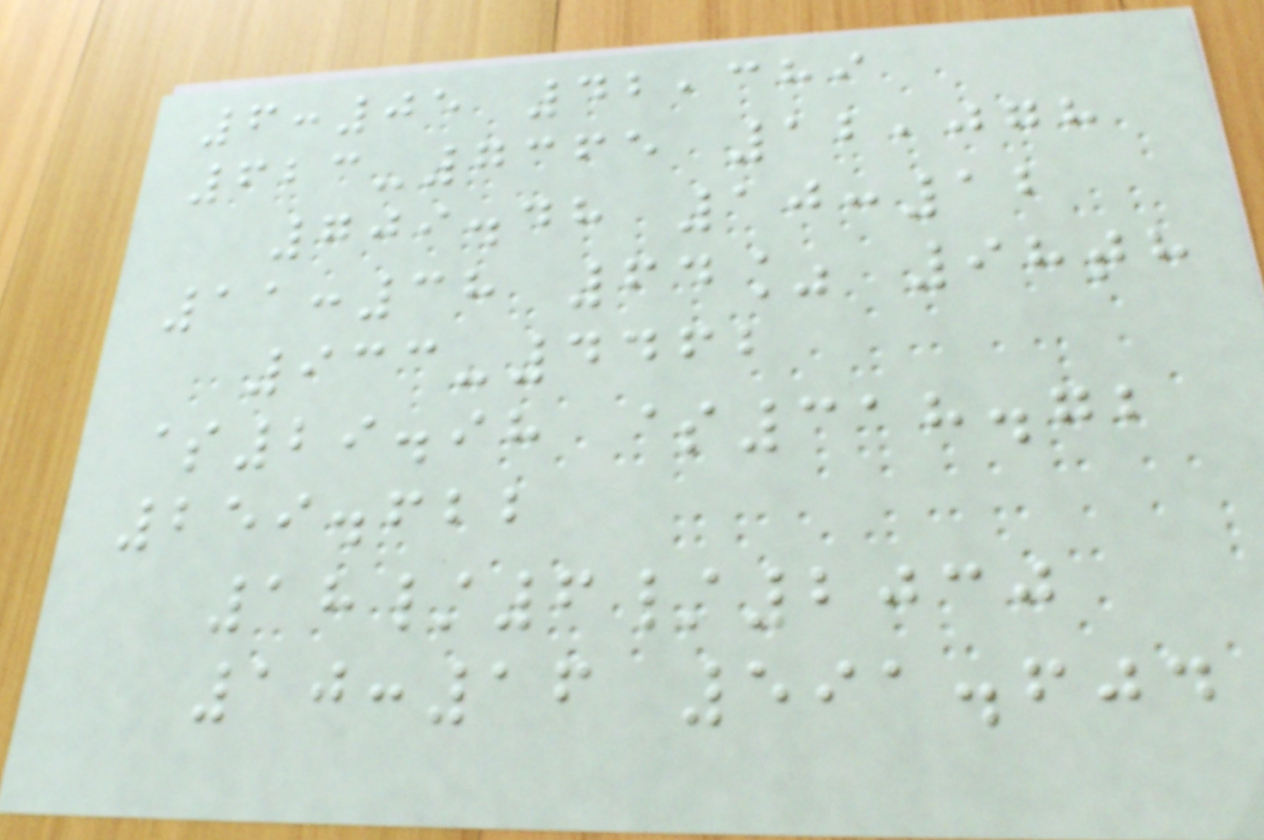6:05 42,389
623-7365 12,078
709.48 10:12
11:38 64% 98th
933-4462
$29.98 $318.72
259.622
18/6/2030
10:16 591.604
